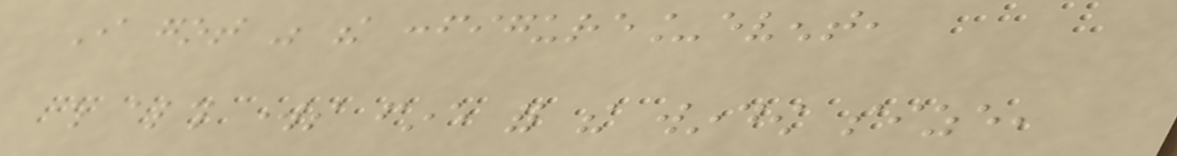I got was the configure_event,
which although works fine for the window size,
